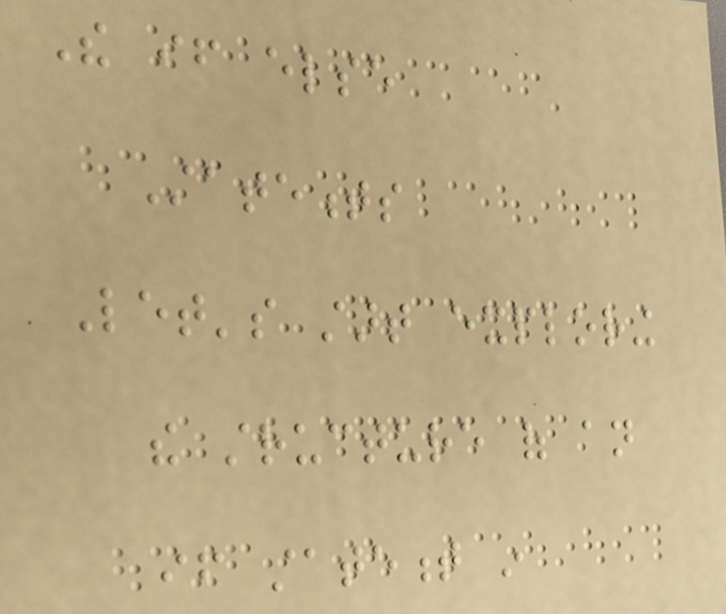The if else
Statements
Let's start exploring
the structure of an
if statement in
